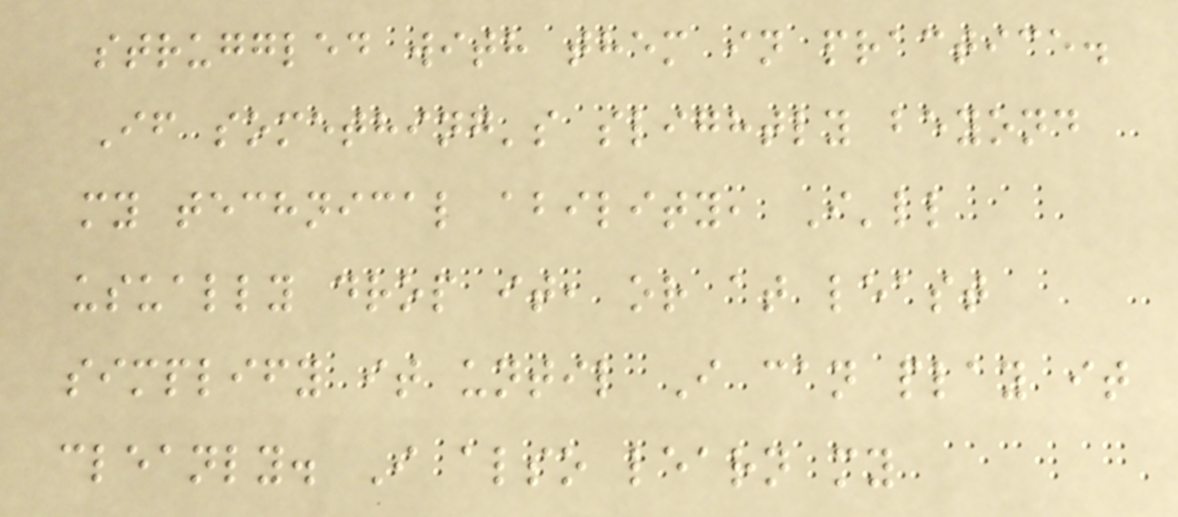struggled with them in practice.
If something's slightly beyond
my technical ability, I'll
usually drop it, or at least
simplify it until I can play it
cleanly. I also learn my
